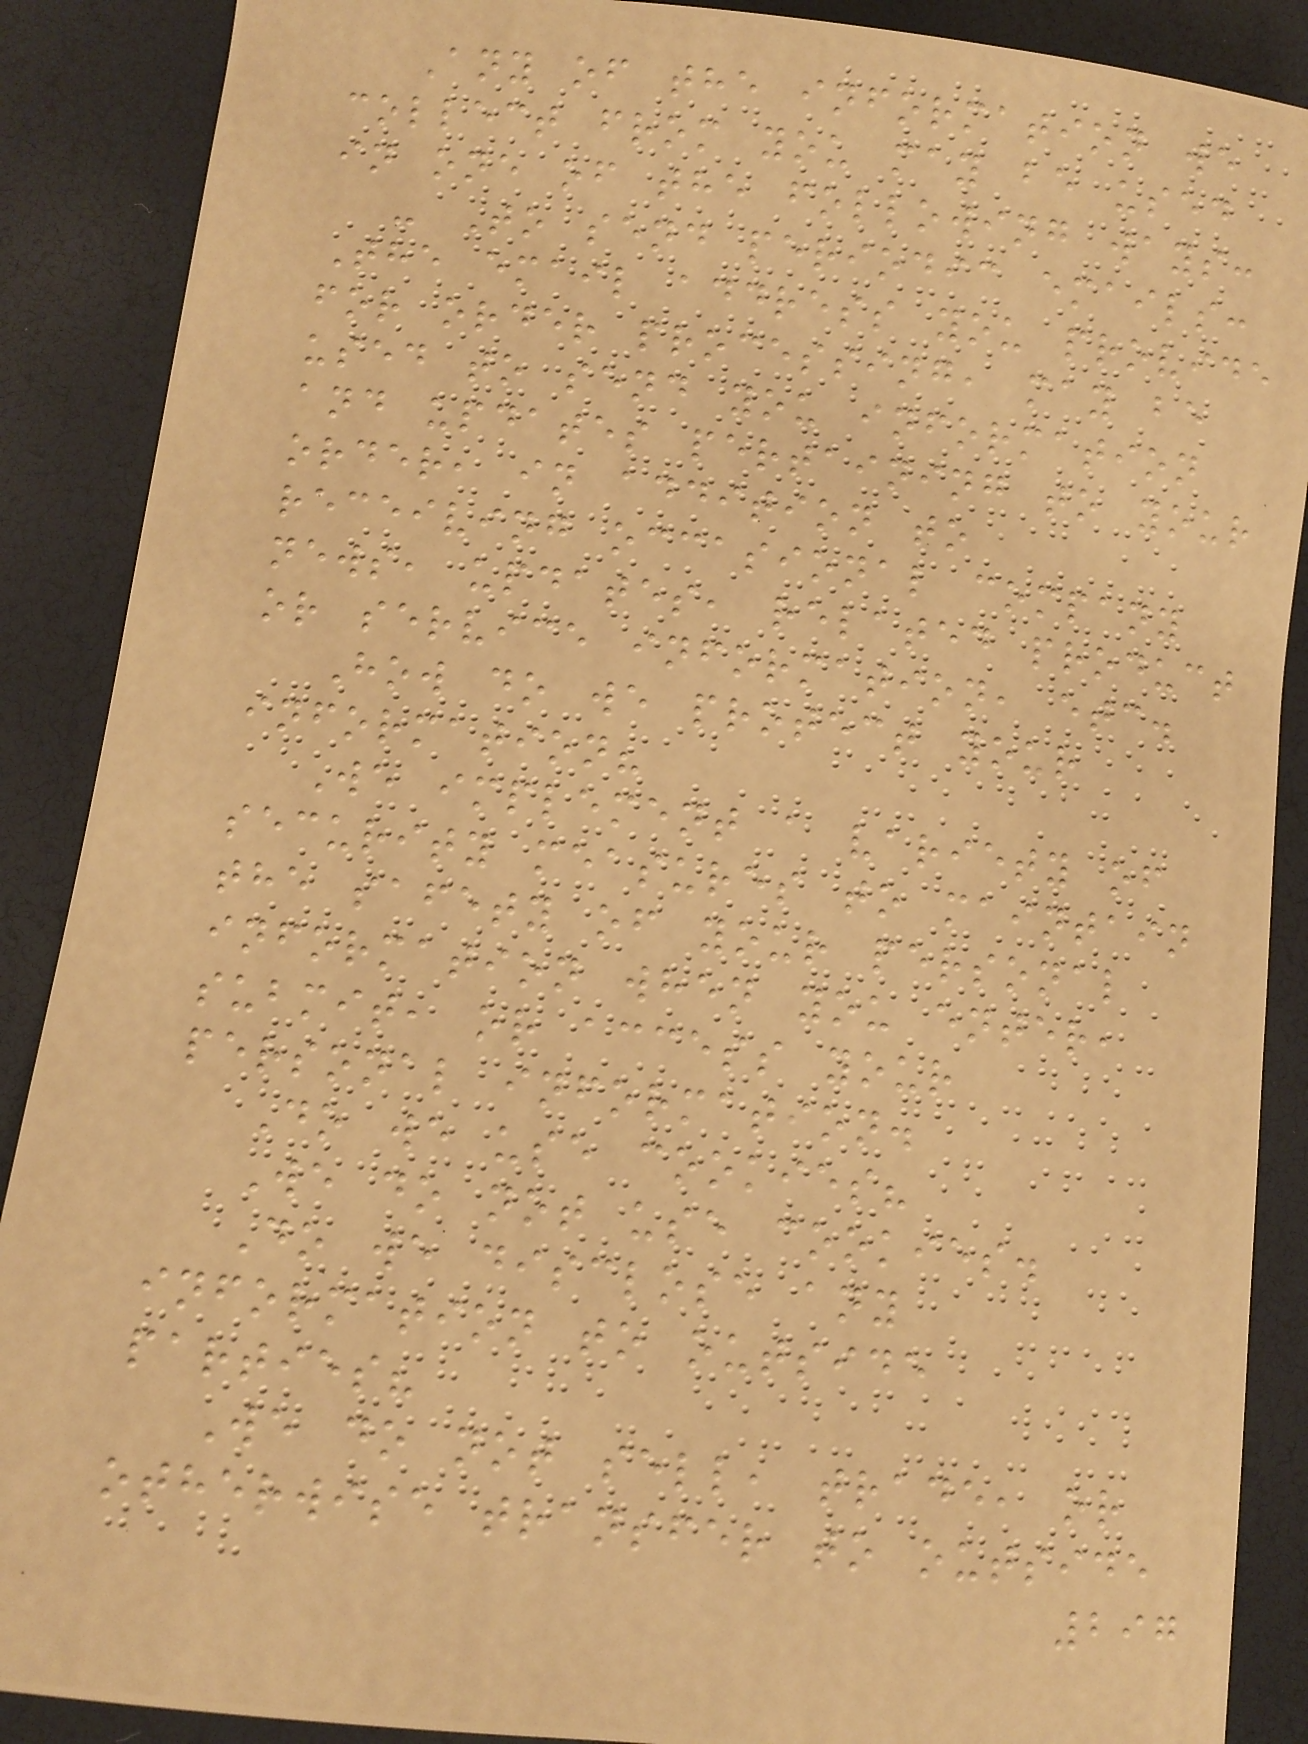Any of the information we
collect from you may be used
in one of the following ways:
- To send periodic emails:
The email address you provide
for order processing, may be
used to send you information
and updates pertaining to your
order, in addition to
receiving occasional company
news, updates, related product
or service information, etc.
How do we protect your
information?
We implement a variety of
security measures to maintain
the safety of your personal
information when you enter,
submit, or access your
personal information.
Do we use cookies?
We do not use cookies.
Do we disclose any
information to outside
parties?
We do not sell, trade, or
otherwise transfer to outside
297
